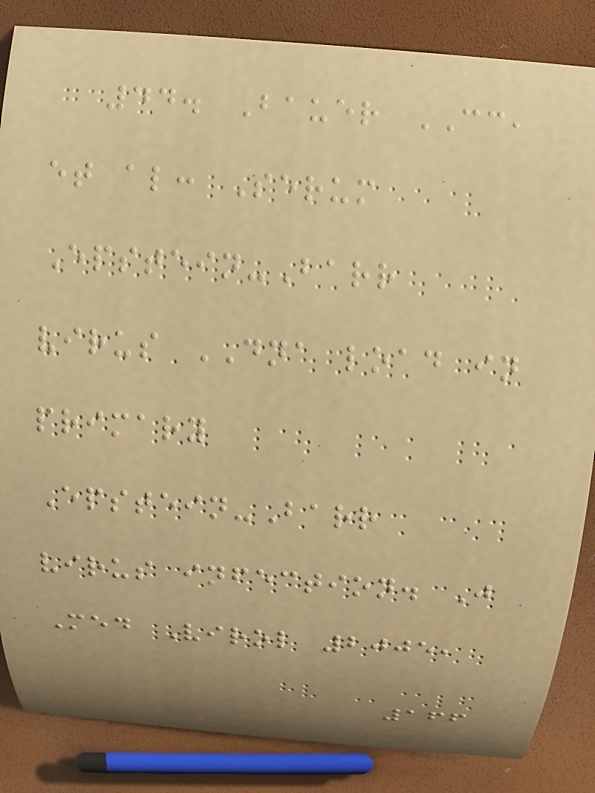44. Bauer CC,
et al: Serum
Epstein-Barr
virus DNA load in
primary
Epstein-Barr
virus infection. J
Med Virol 2005,
166
